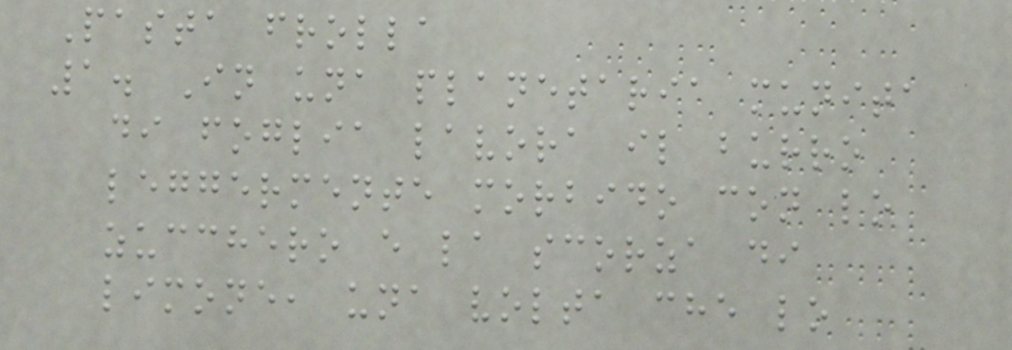Pasta frolla
1. In una planetaria munita
di foglia lavora il burro
leggermente morbido con lo
zucchero e la scorza di
limone, una volta che lo
